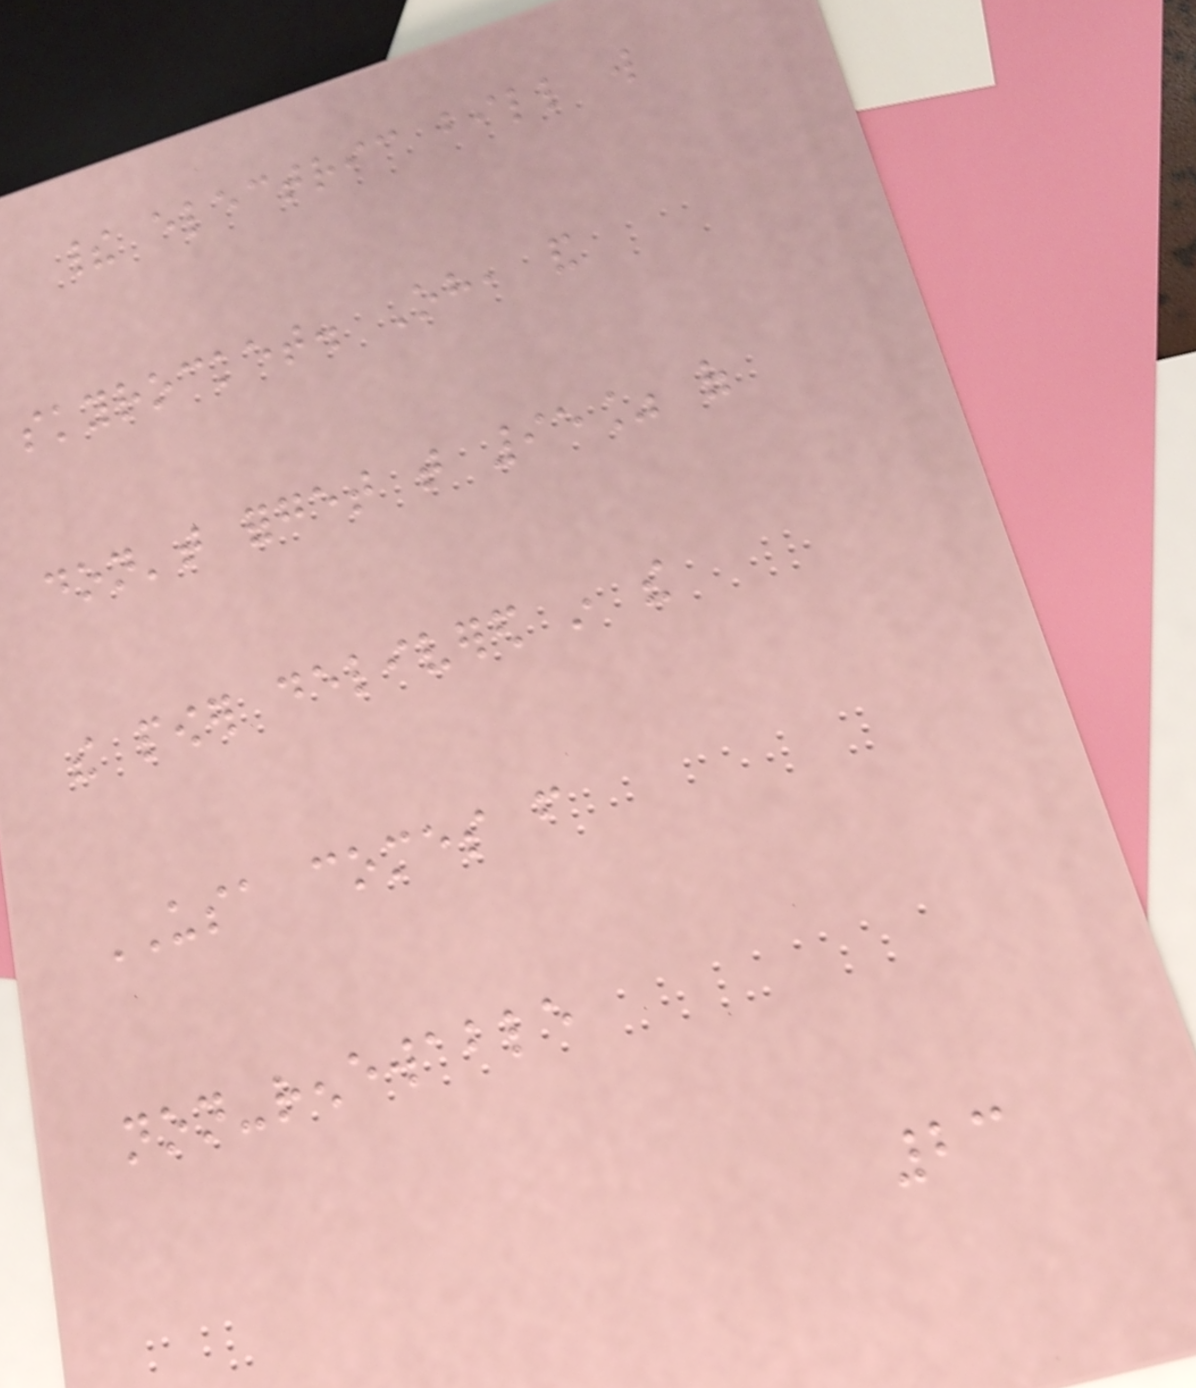their electric bill will
skyrocket. Oh, and
don't forget that 95% of
the power delivered in the
USA comes from
non-renewable
23
